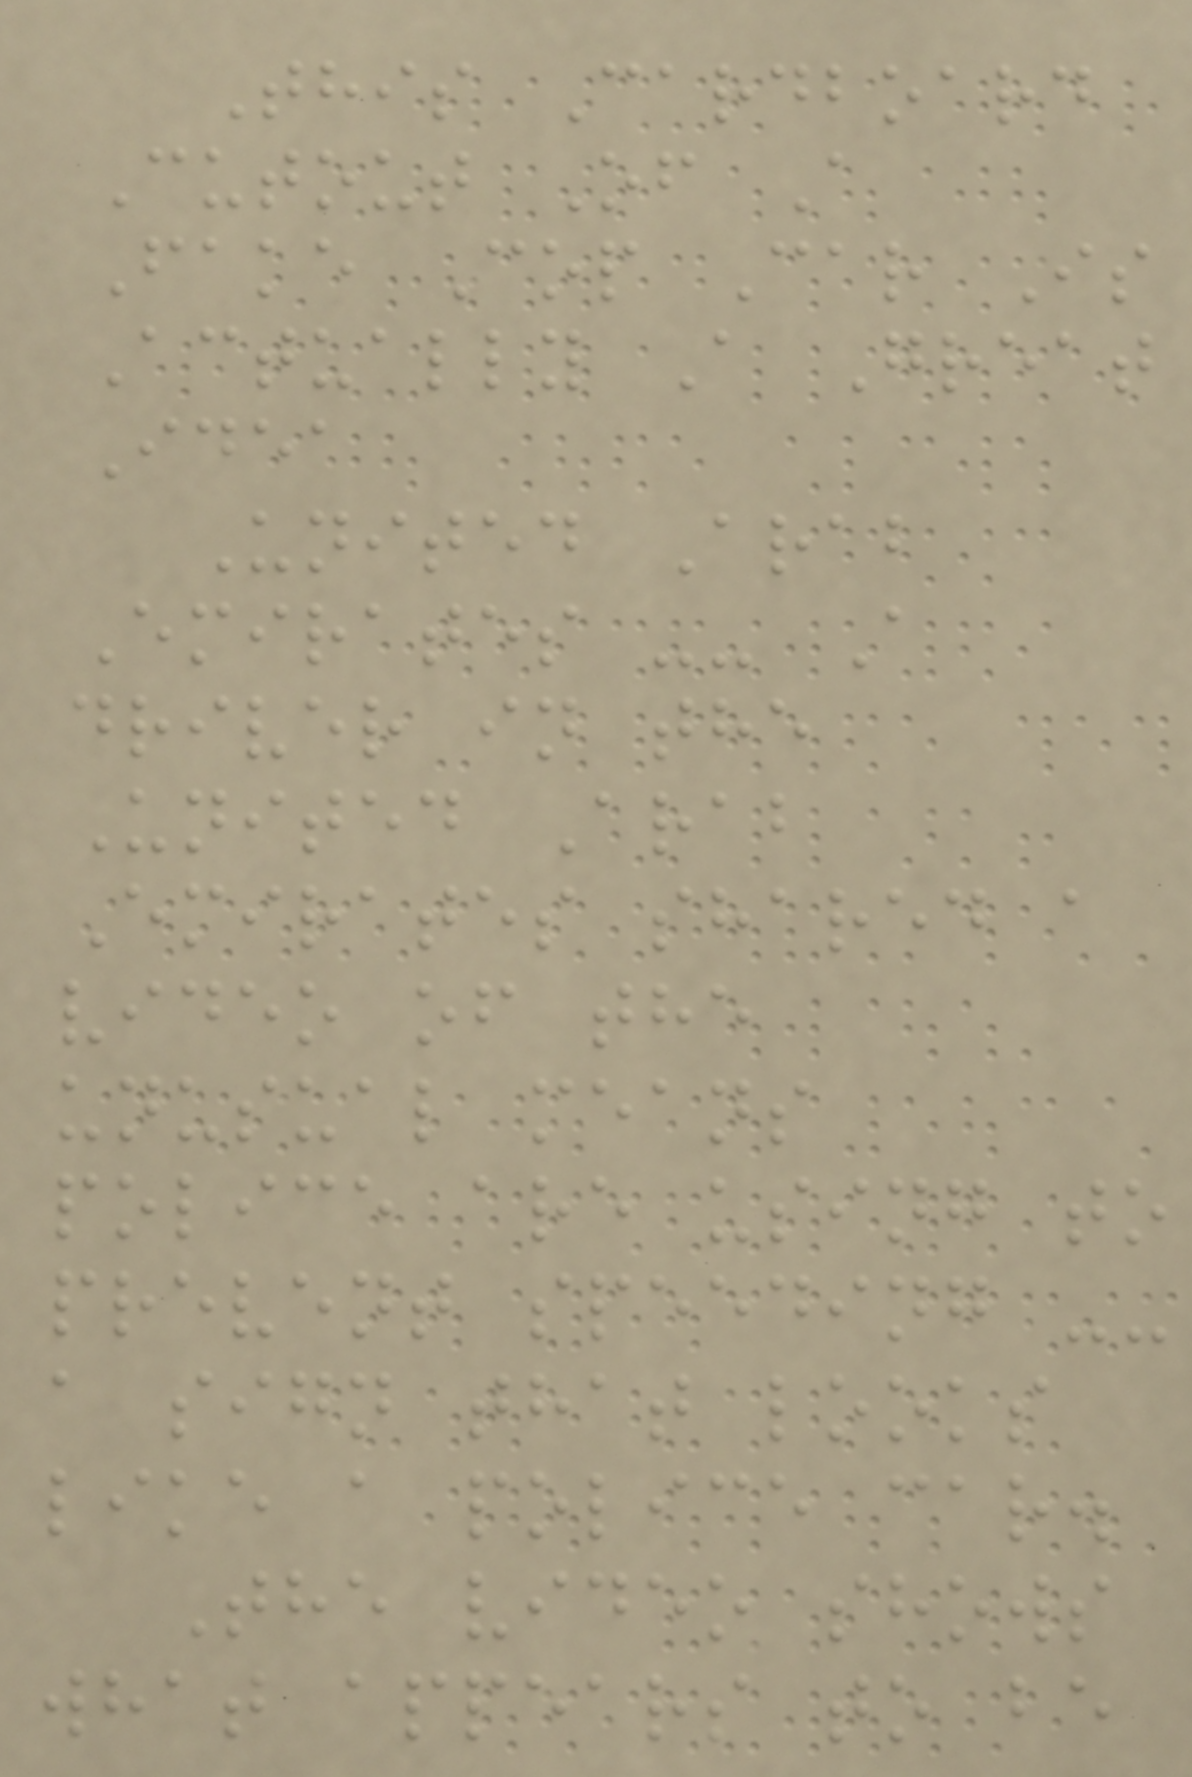This Cardboard
Cutout Of A
Fake Cop Car Is
Actually A Great
Idea
United Arab
Emirates -- A
driver in the
United Arab
Emirates shared a
video of the
unusual means
police are using to
prevent speeding --
a sign that looks
like a police car.
The video shows
what appears to be
